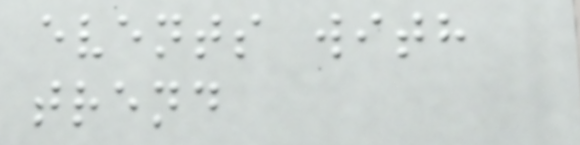events with
trend
